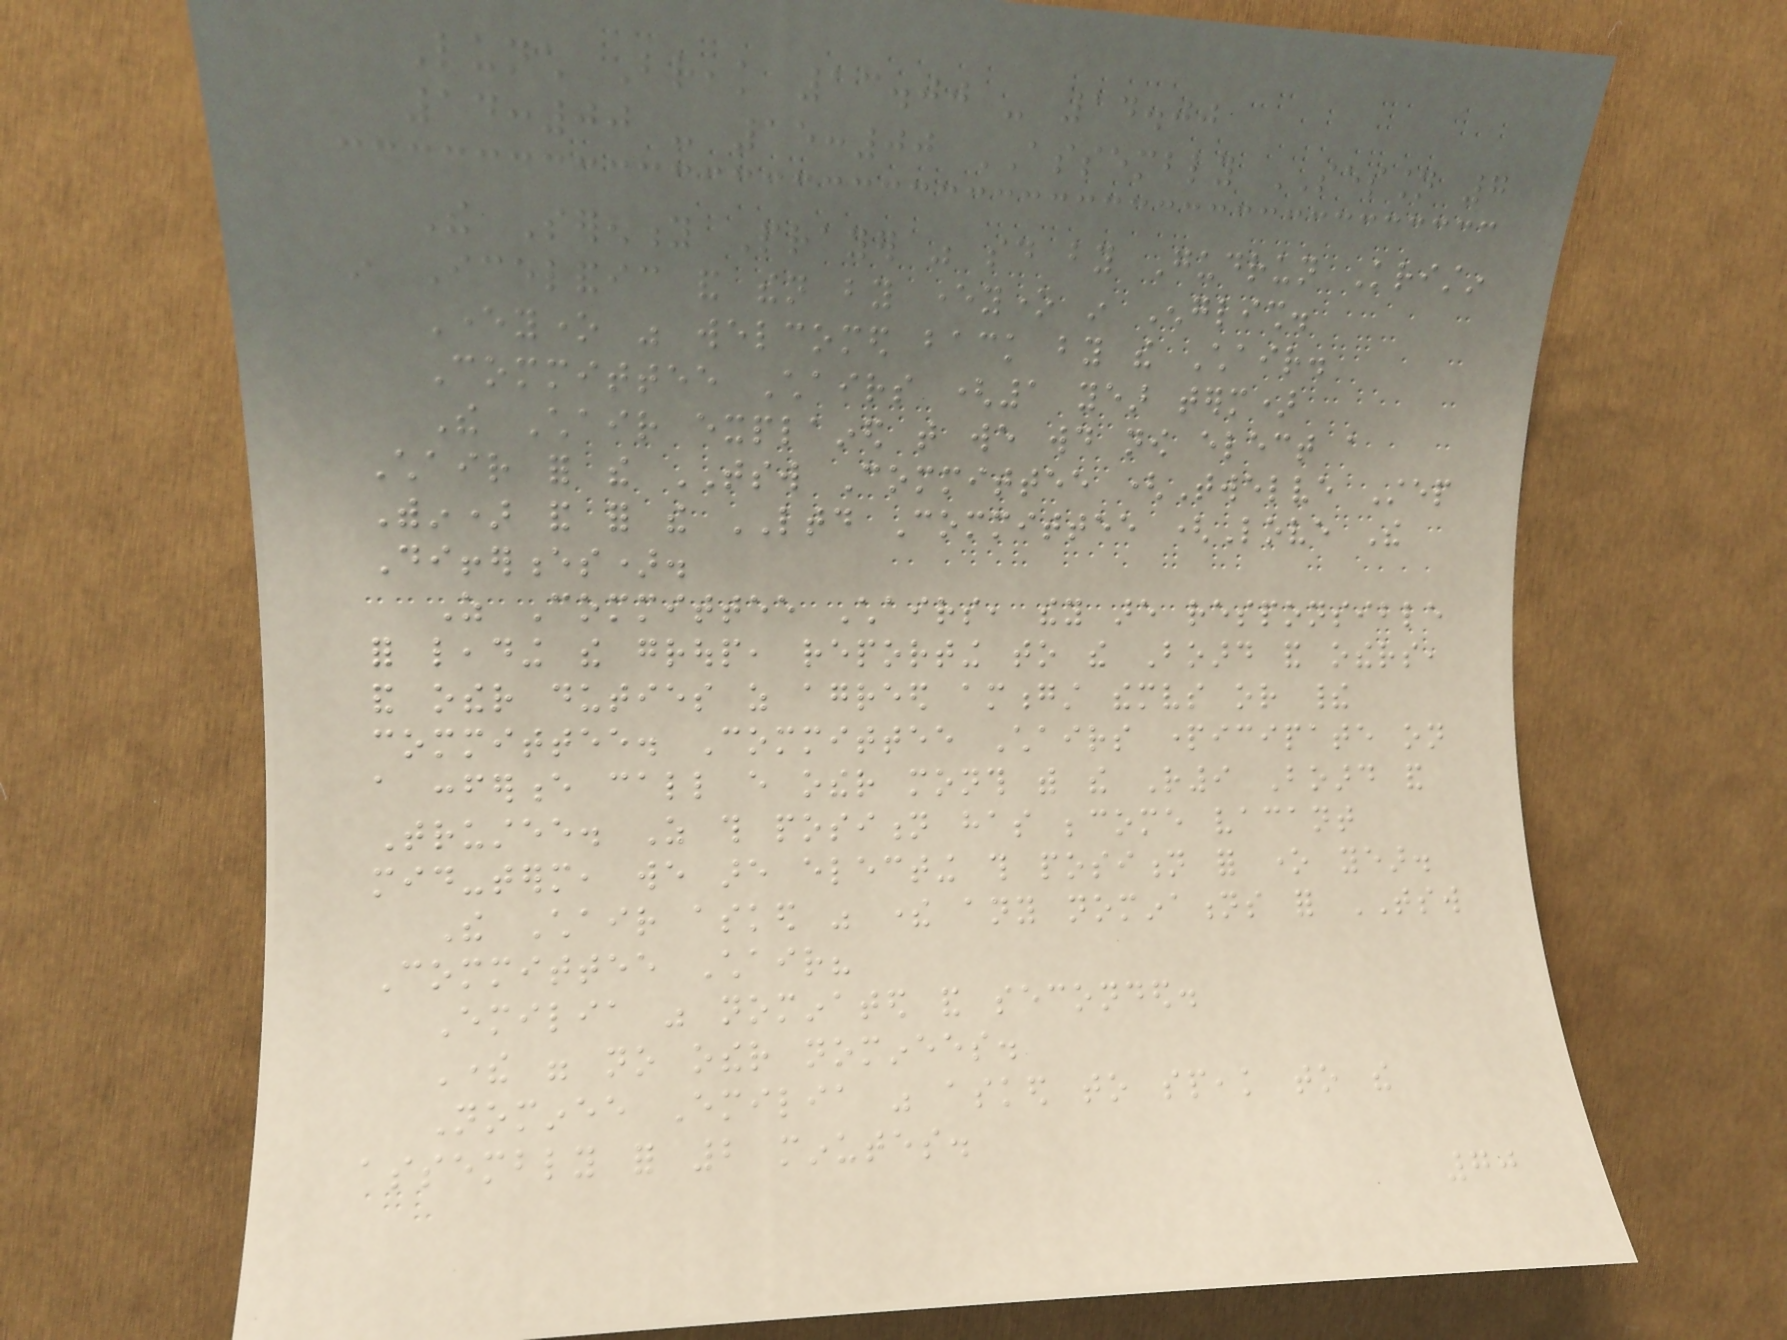Lunch Break 13.00 - 14.00
14:00 - 15:00 ASSEMBLY SESSION 7
The Serenity Prayer was said by Gudrun Kristin
in Icelandic and then by everyone in English.
Everyone was welcomed back by the Chair.
Committee Chairs (1 year term)
The Chair explained that we would now elect a
Chair for the TSW Committee (Twelve Step
Within) and for the LTD Committee (Love The
Differences).
As Committee Chairs, they are responsible
for leading the group, reporting to the Board and others,
and other duties as agreed amongst themselves or their
committee. Committee Chairs participate on
a conference call every other month with the R9 Board and
Trustee. As this position has become vacant
mid-term, we are electing this position for one year.
The Chair asked was there any nominations for TSW
Committee Chair?
Emilia was nominated and seconded.
There were no other nominees.
Nominee Emilia was asked to speak to the
assembly for 2 minutes.
70
